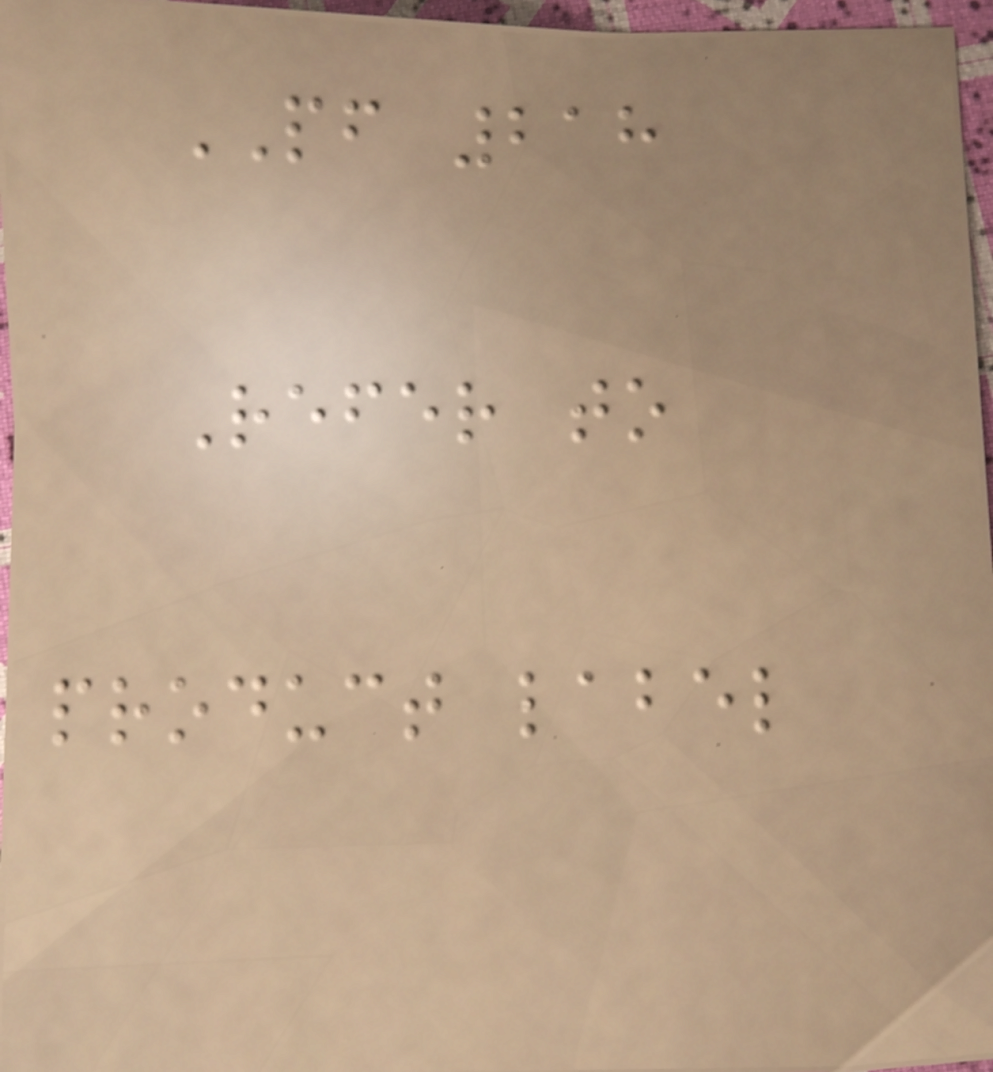PF 218
Refer to
product label
